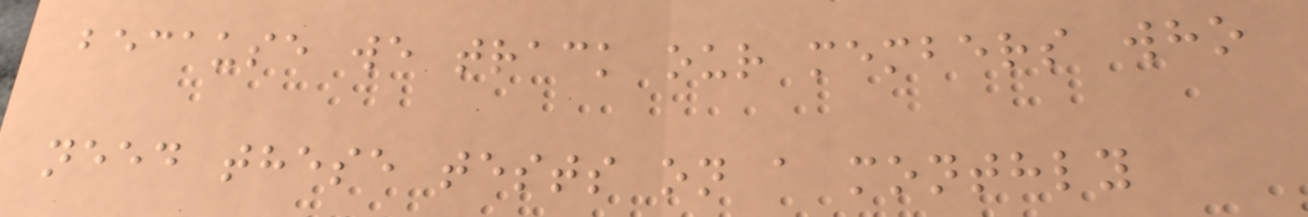because we track our members who
need these tests on a monthly
